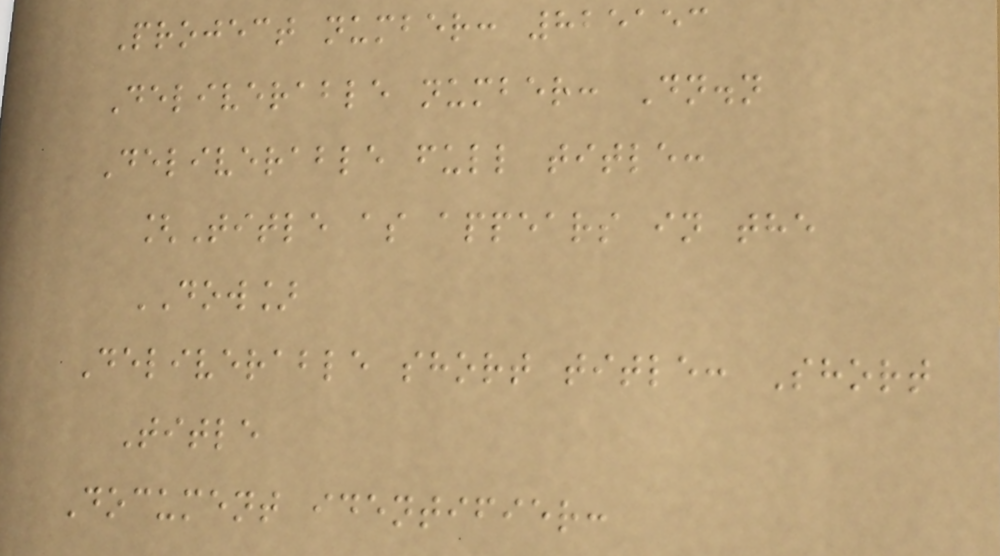Project number: 825153
Deliverable number: Dn.n
Deliverable full title:
[Title as appears in the
DOW]
Deliverable short title: Short
Title
Document identifier:
